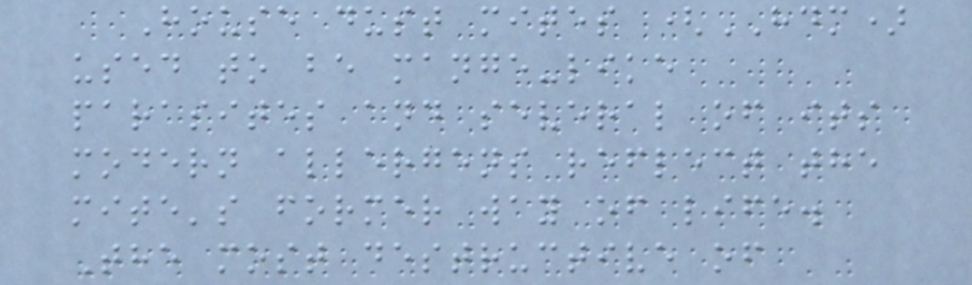House dust mites (HDM)
used to be mange-like
parasites and several of its
modern allergens reflect the
mite's former way of life.
The most destructive of
